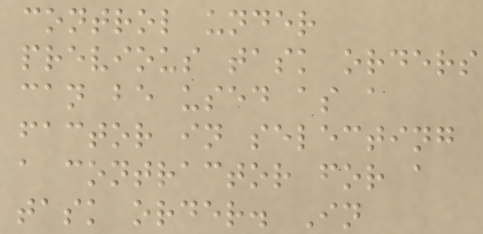control under
previous task orders
can be used as a
factor in selecting
a contractor for a
task order. In
